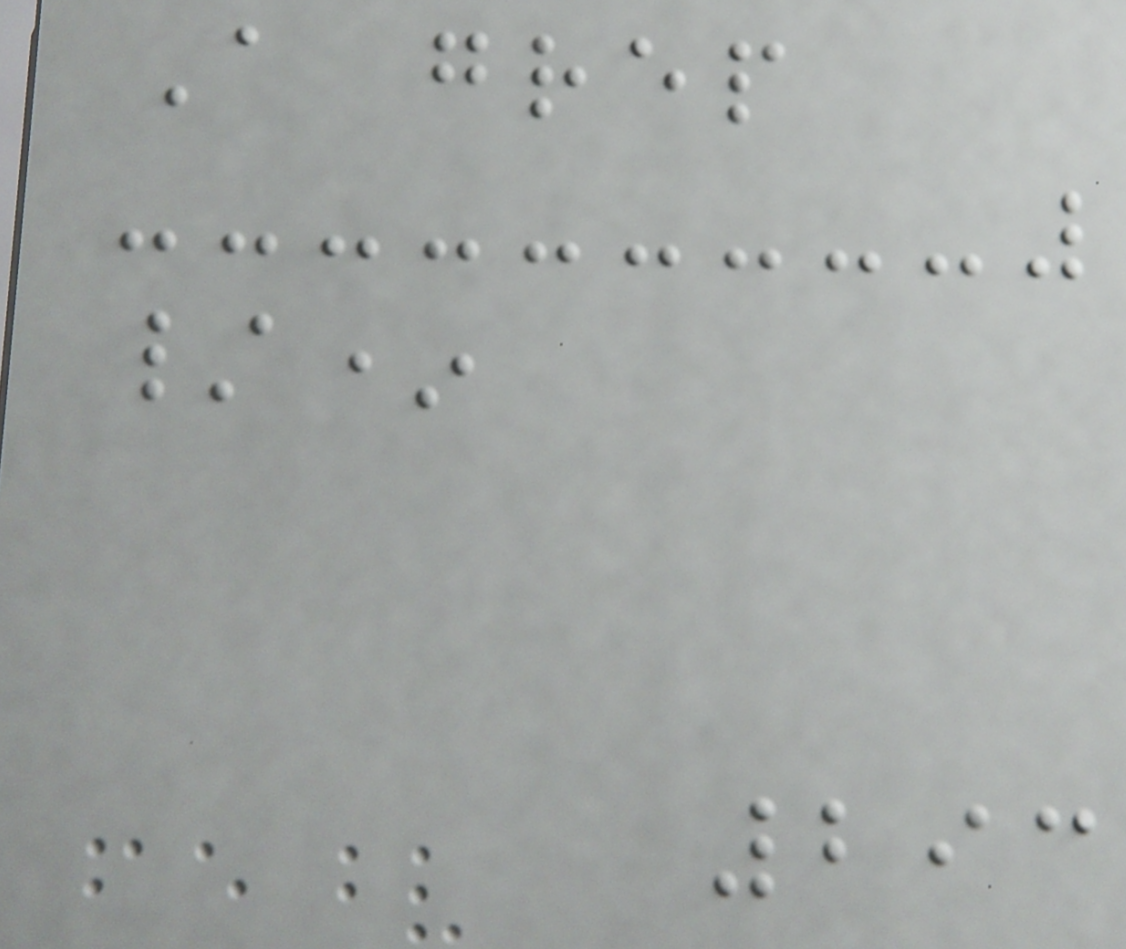A grep
/*
293
